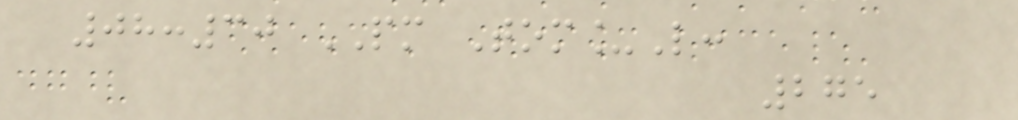08:30 PM Tom_L:
275
